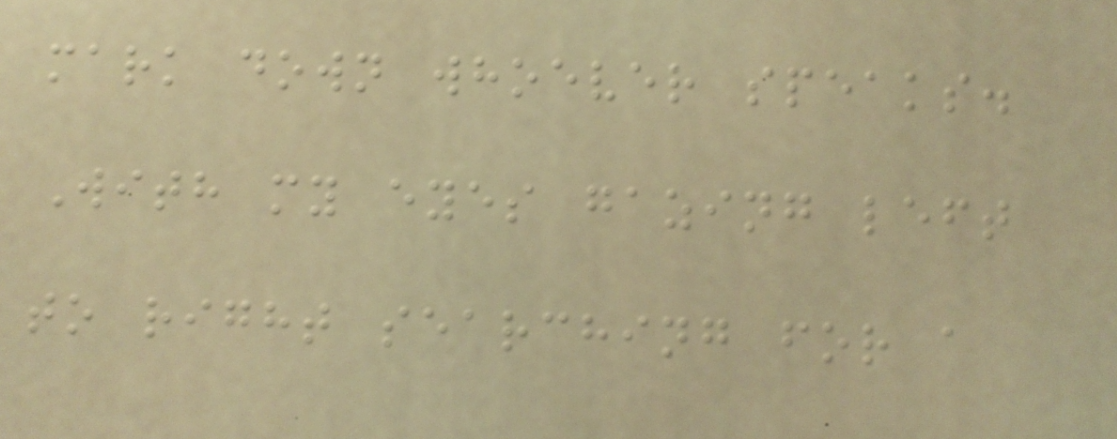mark down whoever speaks.
With my eyes gazing left
to right searching for a
